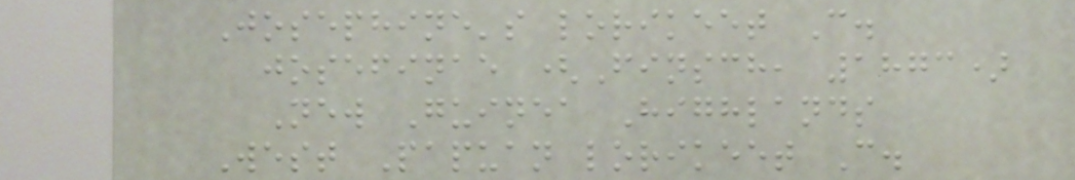Josephine's lorikeet C.
josefinae (Finsch, 1873)
New Guinea Highlands
West Papuan lorikeet C.
